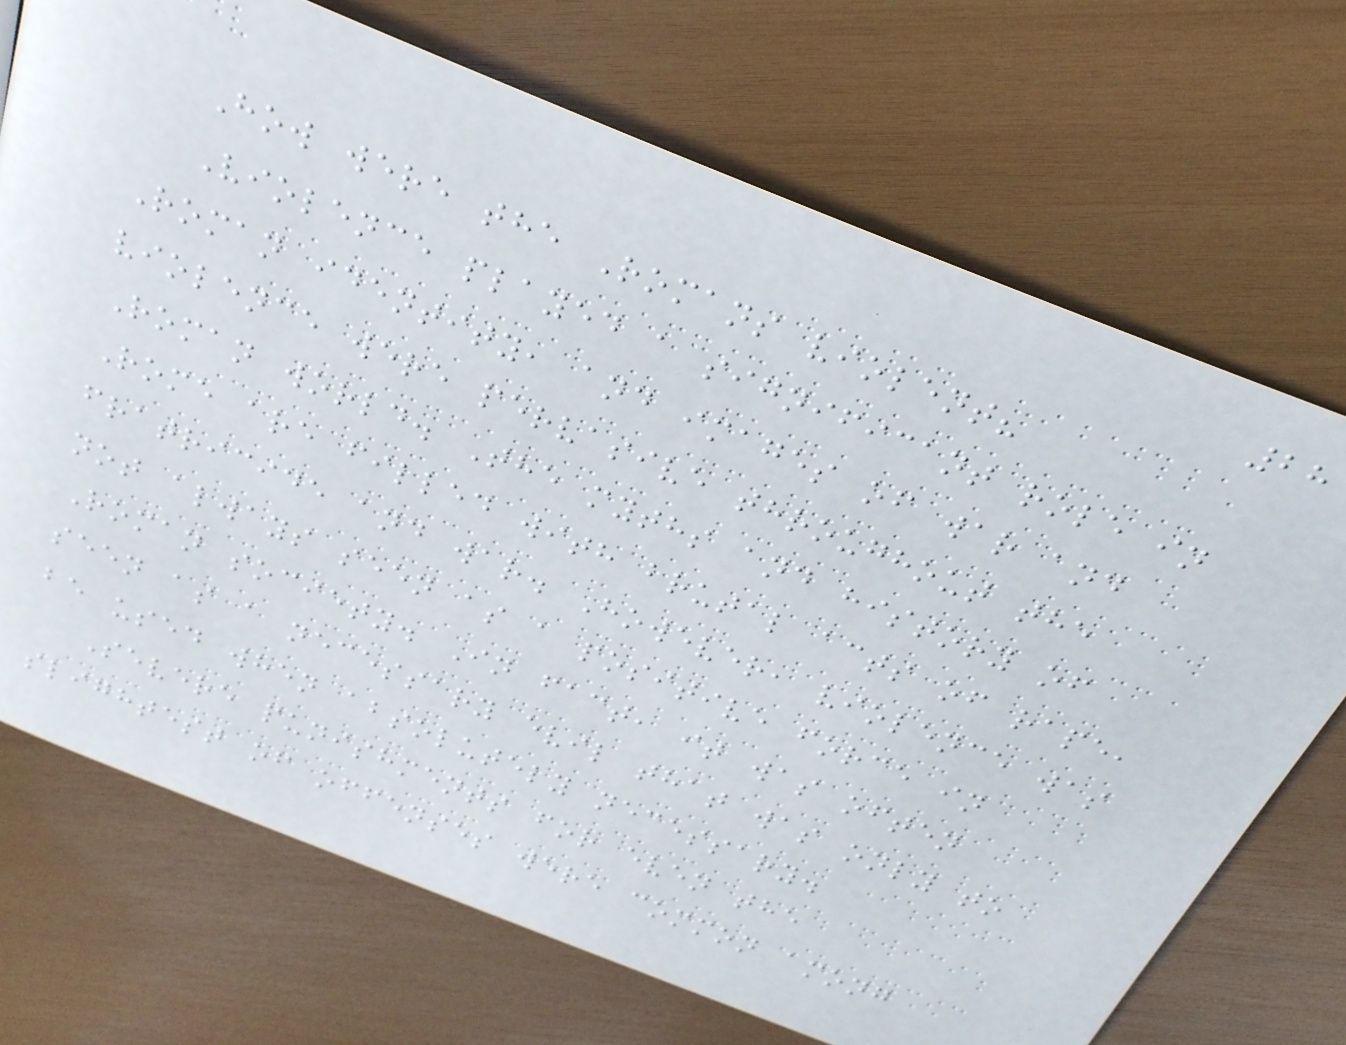28
How were the Romans violent?
Violence played a significant role in
Roman identity, and images of war and
violence were pervasive throughout the
Roman world. The myths and history of
Rome are filled with brutal acts of rape,
fratricide and war. However, violence was
not always seen as a positive force in
Roman society. In fact, it was often
seen as a necessary evil that was only to
be used when absolutely necessary.
Severe punishments for even the
slightest of offenses were common among
